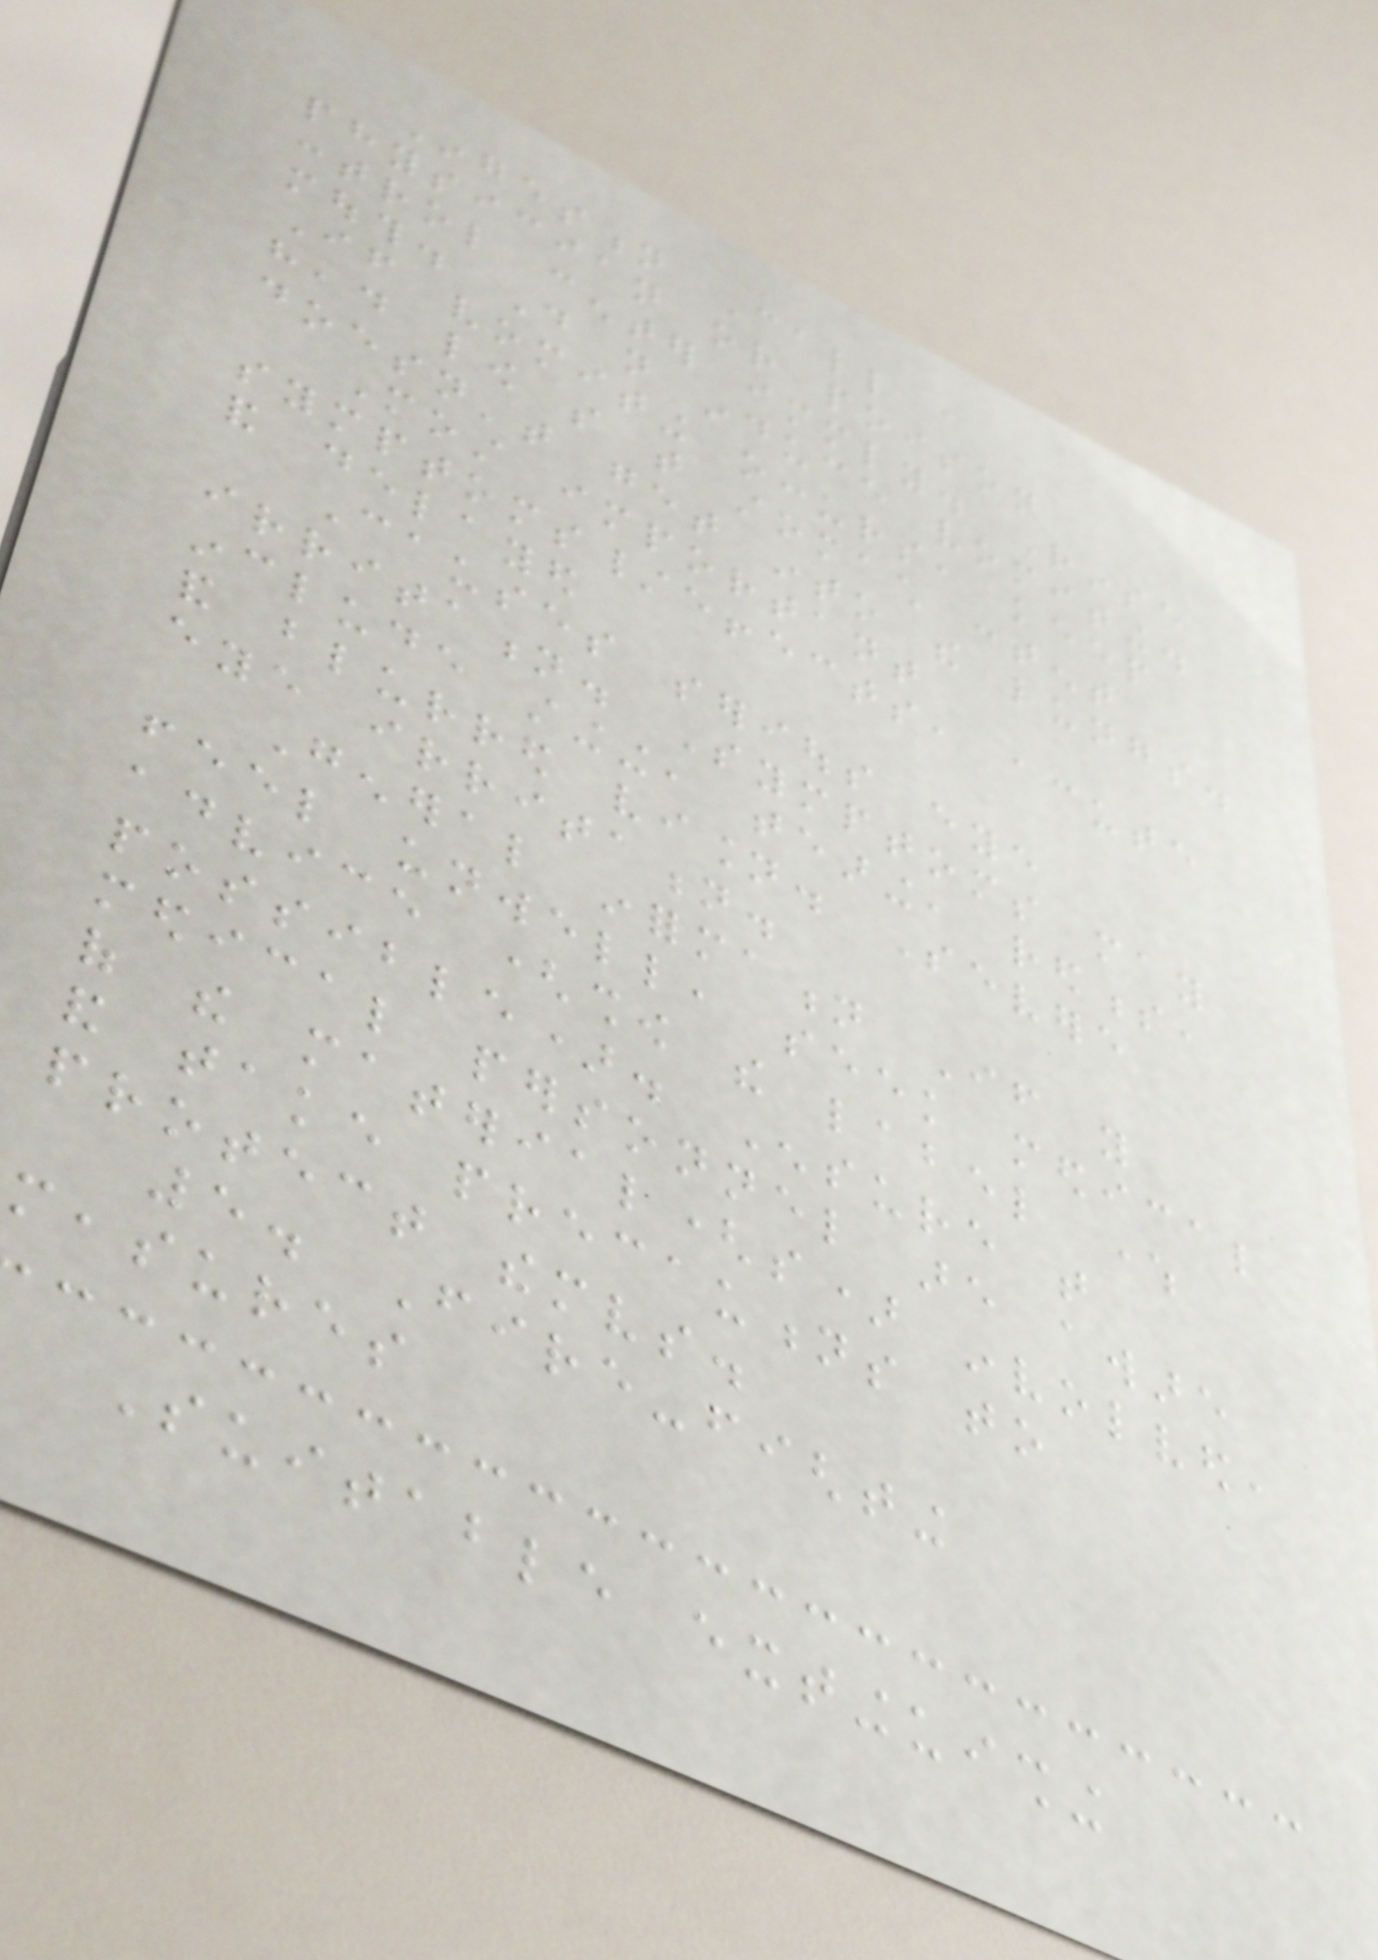Ingestion Call a
physician or poison
control center immediately. Rinse
mouth. Do not induce vomiting.
If vomiting occurs, keep
head low so that stomach content
doesn't get into the lungs.
Most important
symptoms/effects, acute
and delayed
Causes serious eye
irritation. Symptoms may
include stinging, tearing, redness,
and blurred vision. Severe
eye irritation.
General information If you
feel unwell, seek medical
advice (show the label where
possible). Ensure that
medical personnel are aware
of the material(s) involved,
and take precautions to
protect themselves.
5. Fire-fighting
measures
Suitable extinguishing
